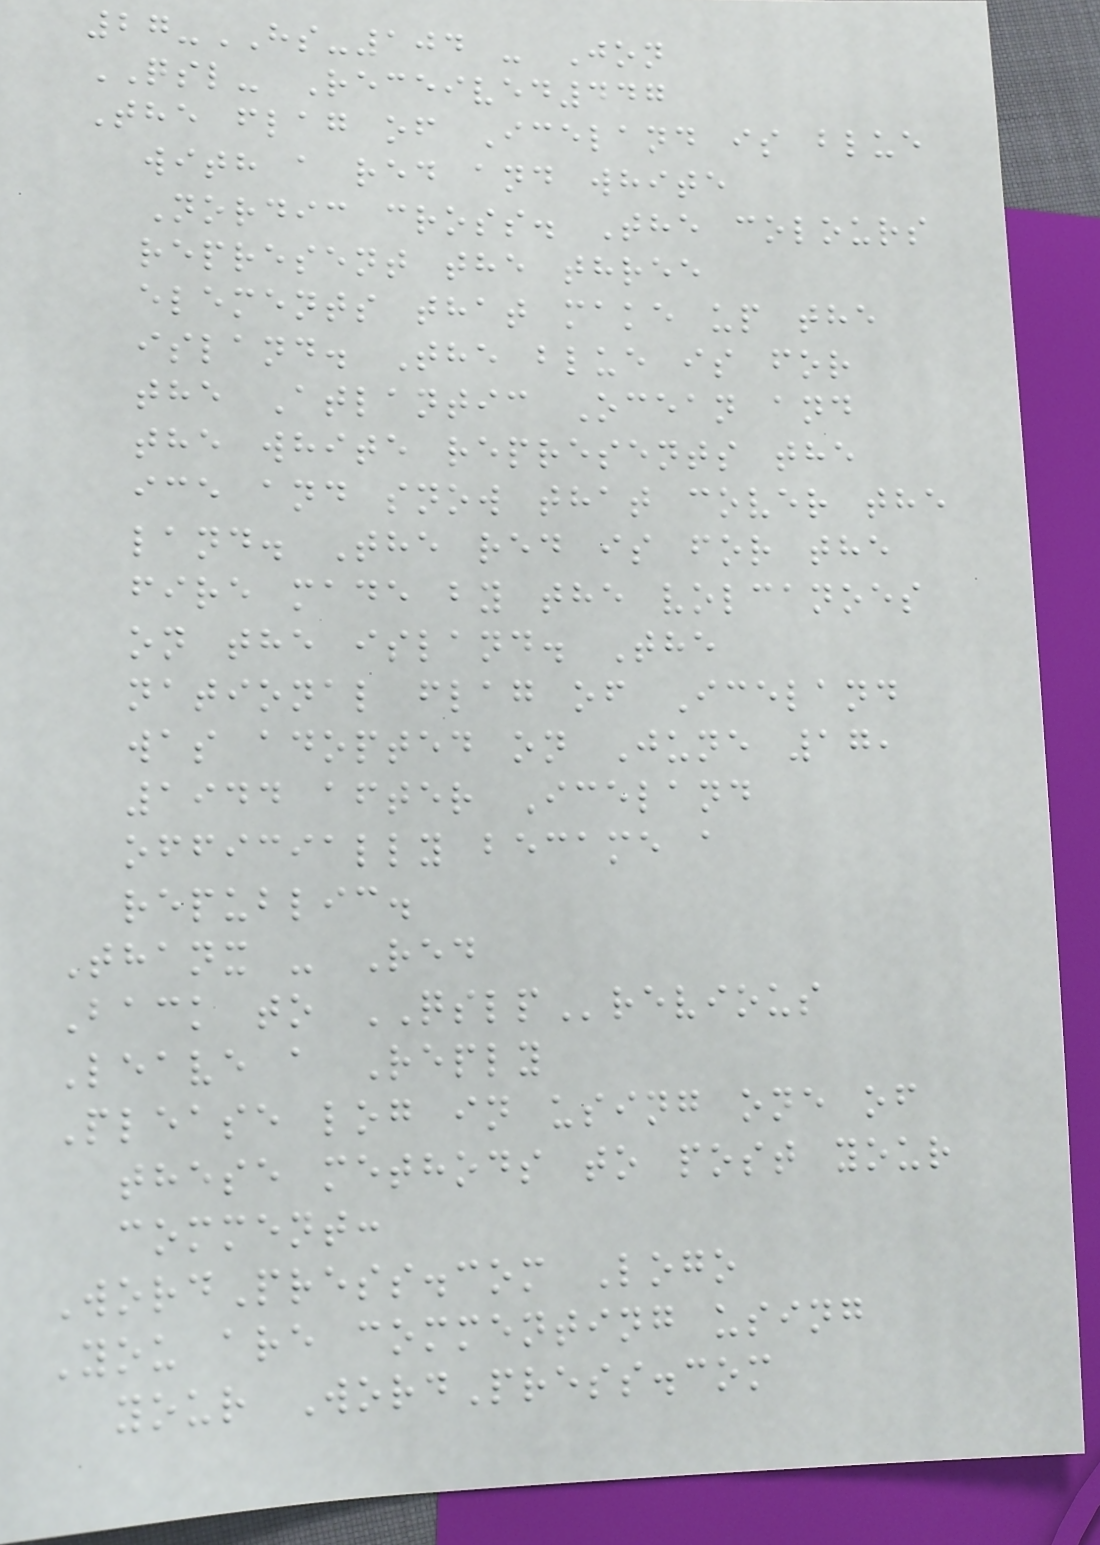27-HS-104 - Jon
QSL- Received447
The flag of Iceland is blue
with a red and white
Nordic cross. The colours
represent the three
elements that make up the
island. The blue is for
the Atlantic Ocean and
the white represents the
ice and snow that cover the
land. The red is for the
fire made by the volcanoes
on the island. The
national flag of Iceland
was adopted on June 17,
1944 after Iceland
officially became a
republic.
Thanx - Red
Back to QSLPrevious
Leave a Reply
Please log in using one of
these methods to post your
comment:
WordPress.com Logo
You are commenting using
your WordPress.com
